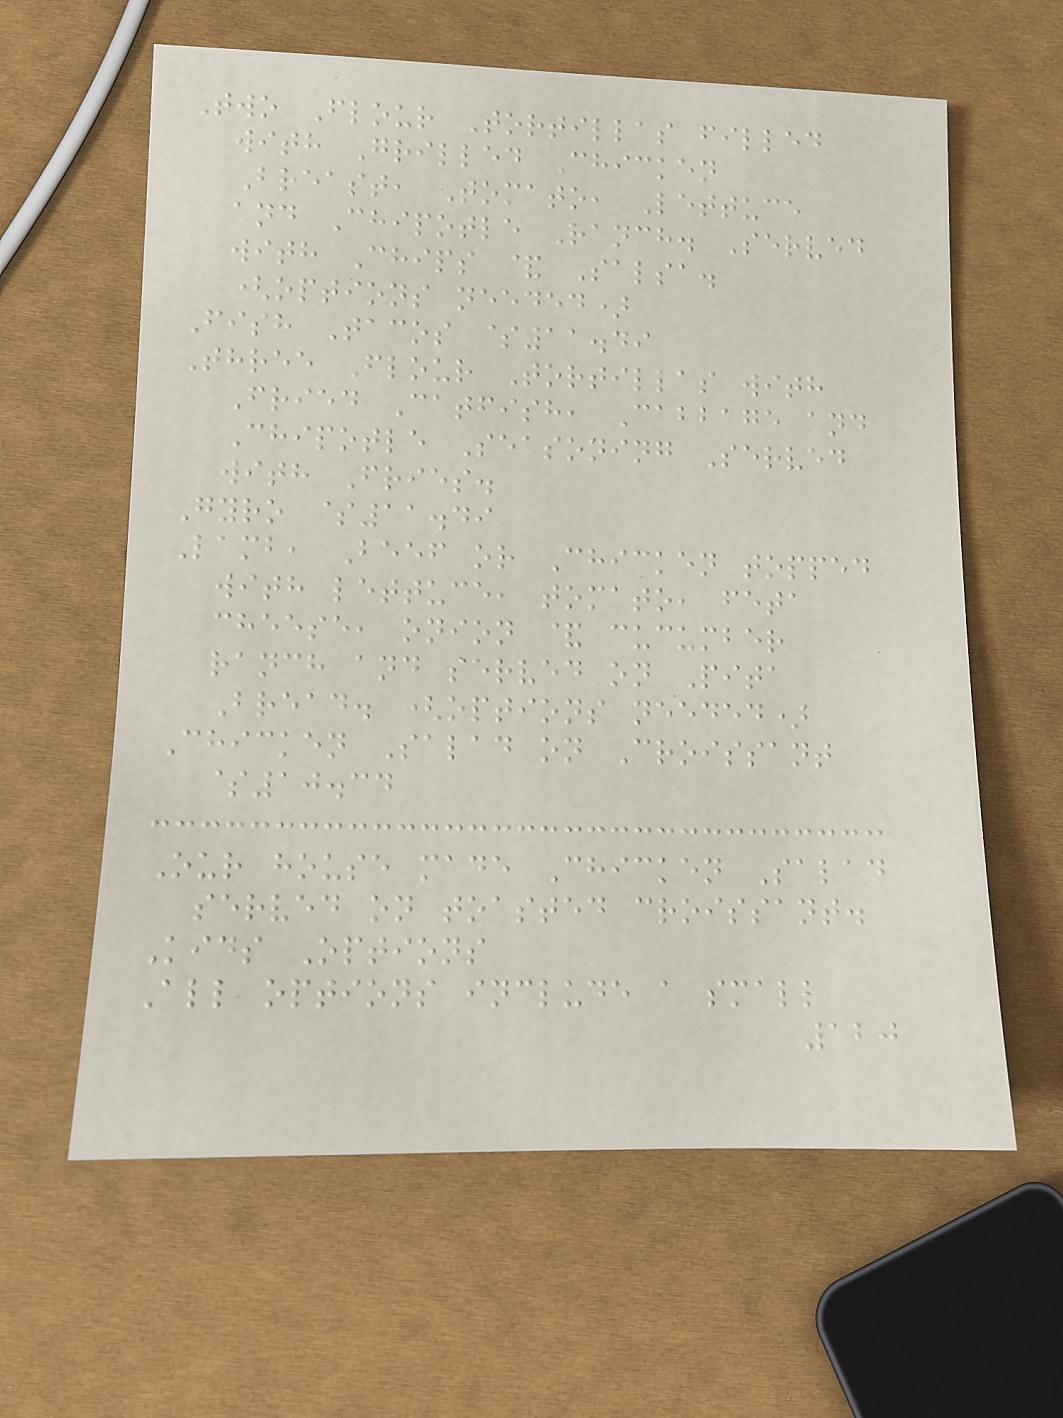Two Flour Tortillas filled
with Grilled Chicken
Breast, Tomato, Lettuce
and Chipotle Ranch. Served
with Chips & Salsa.
(options needed)
Fish Tacos $11.49
Three Flour Tortillas with
Fried Catfish, Cabbage and
Chipotle Seasoning Served
with Fries.
Gyro $11.49
Lamb, Beef or Chicken topped
with lettuce, tomato, feta
cheese, onion & cucumber
ranch and served on Pita
Bread. (options needed)
Chicken Salad on Croissant
$10.34
Our house made Chicken Salad
served on toasted croissant.
Kids Options
All options include a small
120
